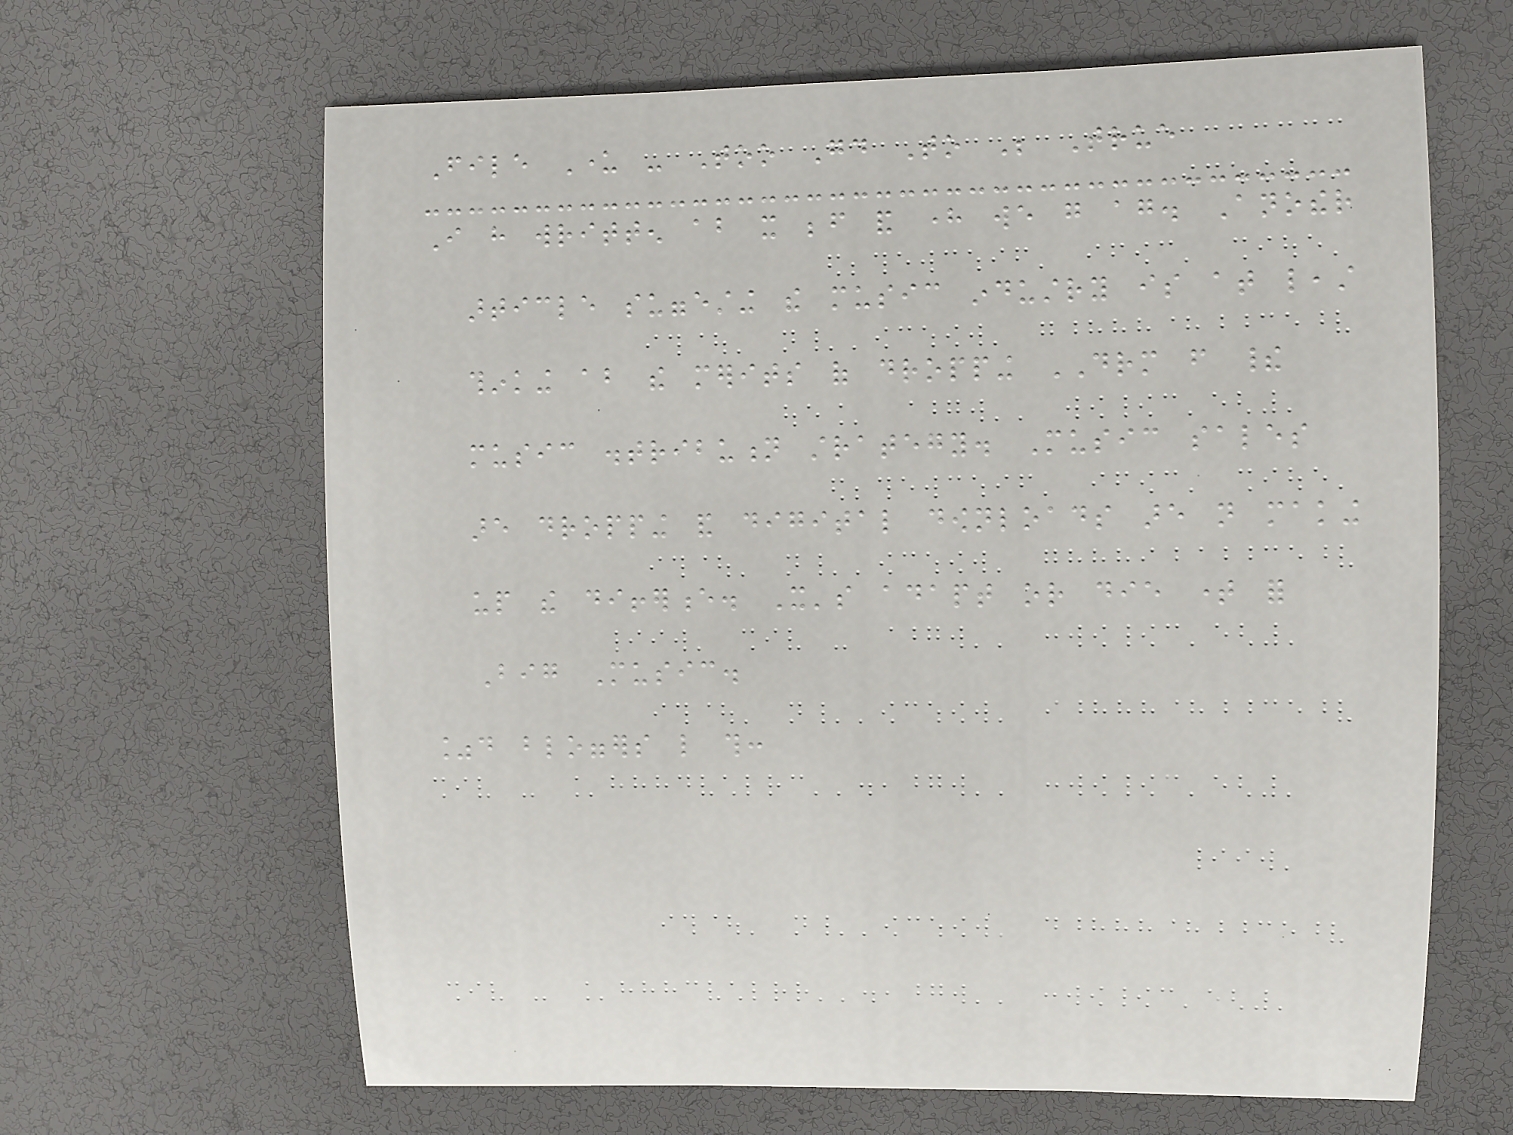File Under - Too Good To Be True
I have written about it before and here we go again. Another
article suggesting the music industry is at least
thinking about the merits of dropping DRM from their
music distribution strategy. Music sales
are dropping and digital downloads are not making
up the difference. It's adapt or die time for
Big Music.
%d bloggers like this:
